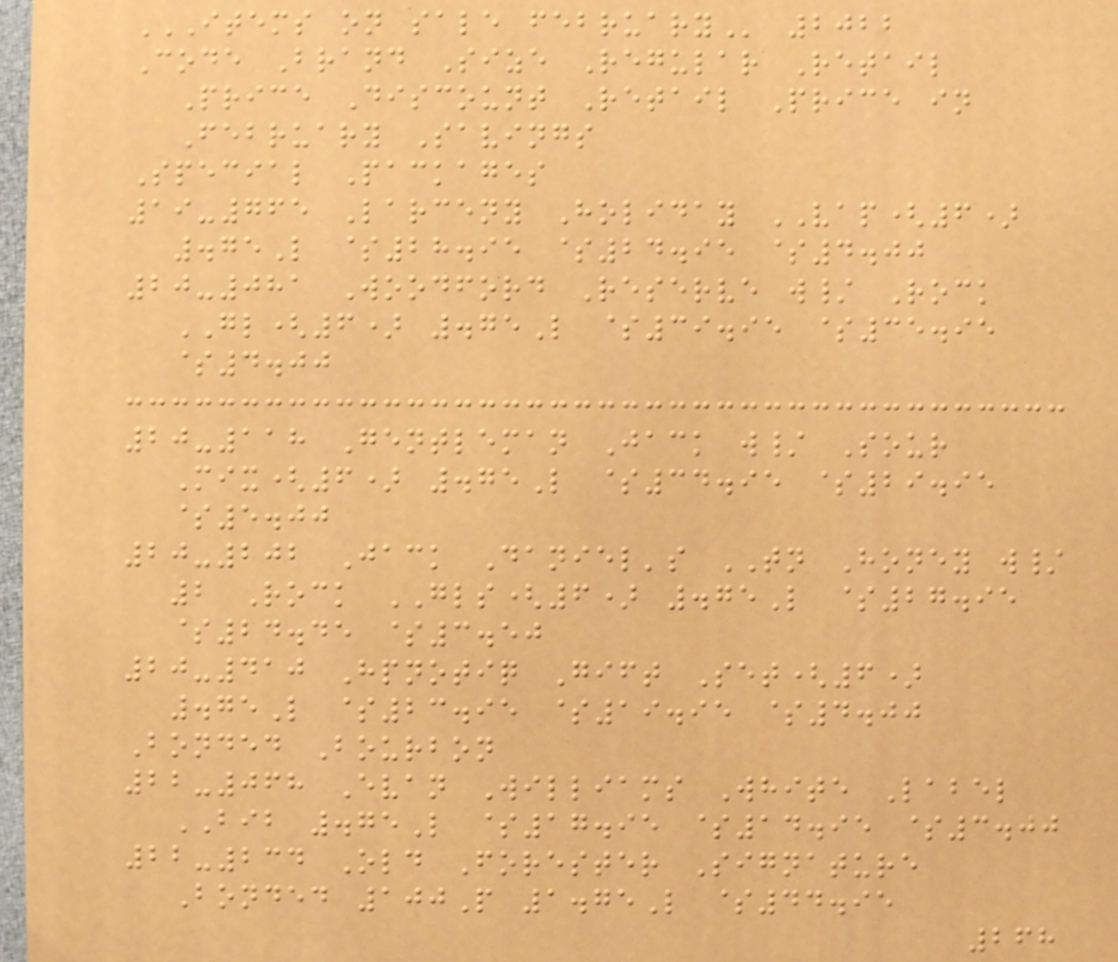ITEMS ON SALE FEBRUARY 2022
Code Brand Size Regular Retail
Price Discount Retail Price in
February Savings
Special Packages
19-765 Larceny Holiday VAP(6)
.75L $28.95 $24.95 $4.00
20-081 Woodford Reserve w/ Rock
GL(6) .75L $39.95 $35.95
$4.00
20-118 Gentleman Jack w/ Sour
Mix(6) .75L $34.95 $29.95
$5.00
20-202 Jack Daniel's TN Honey w/
2 Rock GLS(6) .75L $27.95
$24.45 $3.50
20-410 Hpnotiq Gift Set(6)
.75L $23.95 $19.95 $4.00
Bonded Bourbon
22-068 Evan Williams White Label
BIB .75L $17.95 $14.95 $3.00
22-234 Old Forester Signature
Bonded 100P 1.75L $44.95
268
